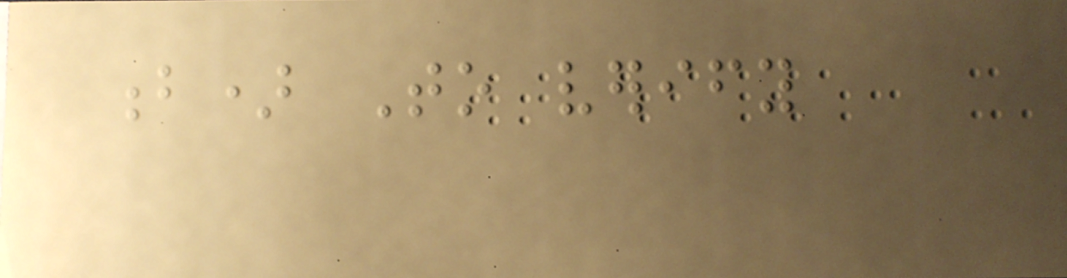b) To verify
